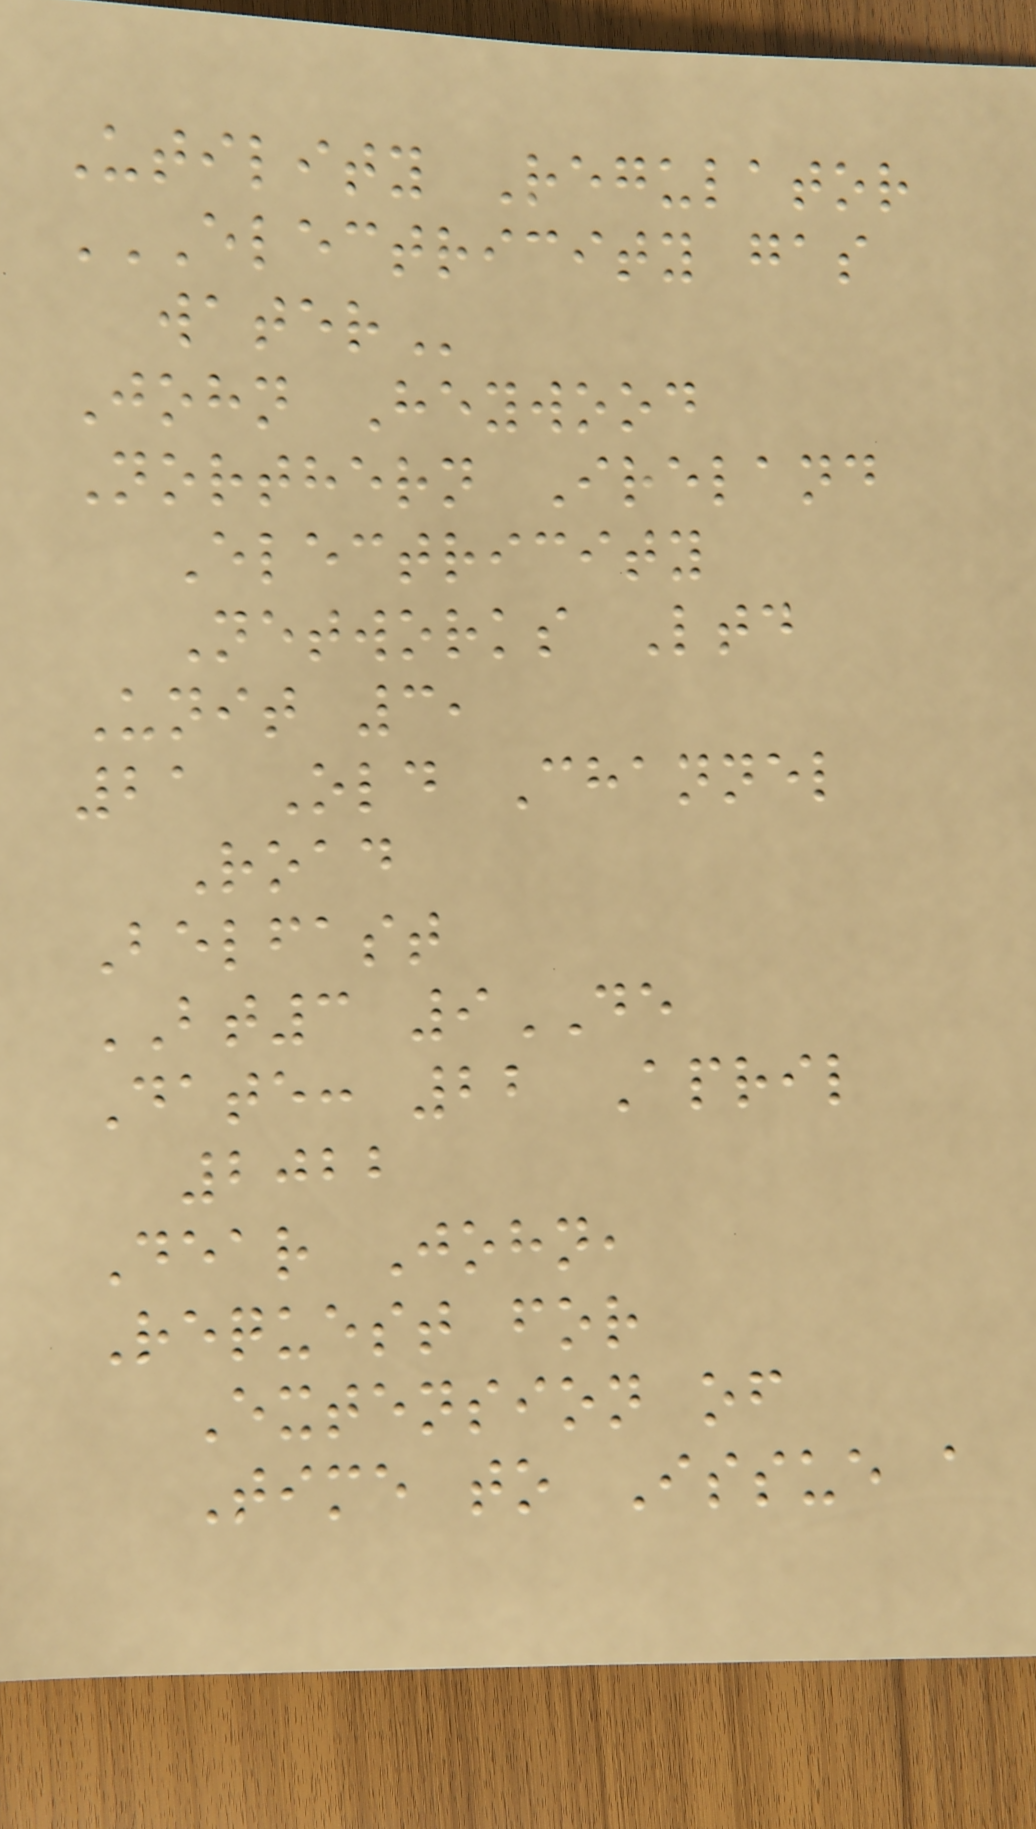Utility Regulator
ELECTRICITY GAS
WATER
John Heywood
Northern Ireland
Electricity
Networks Ltd
Unit 3,
21 Old Channel
Road
Belfast
BT3 9DE
Date: 22 April
2022
Dear John,
Request for
Extension of
Time to Issue a
